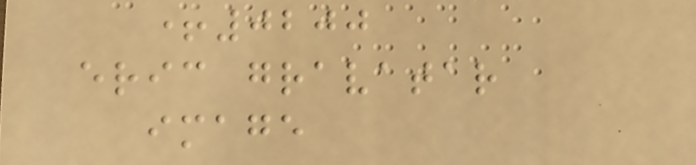+0200
eric gravatar
image
